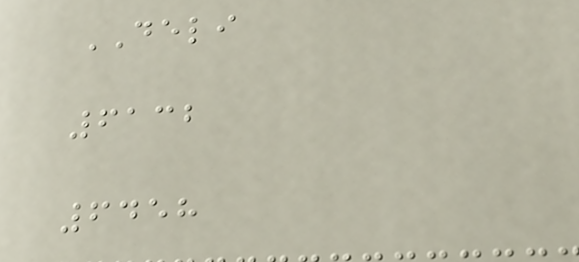DELI
6132
6458
